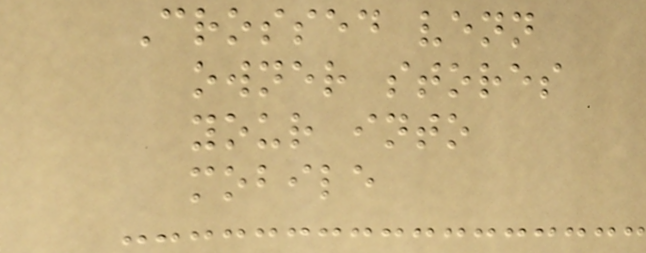Crossed venn
owner stores
your into
mobile
